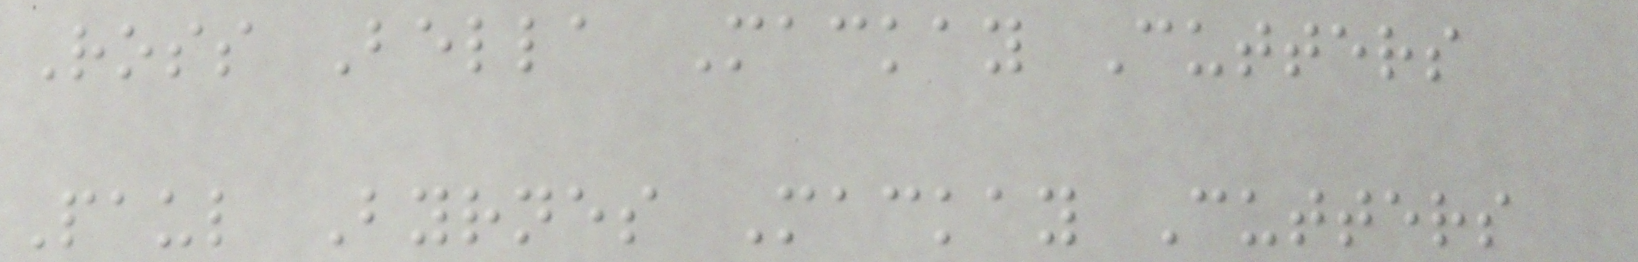Ross Bella Mackay Cutters
Paul Byrnes Mackay Cutters
